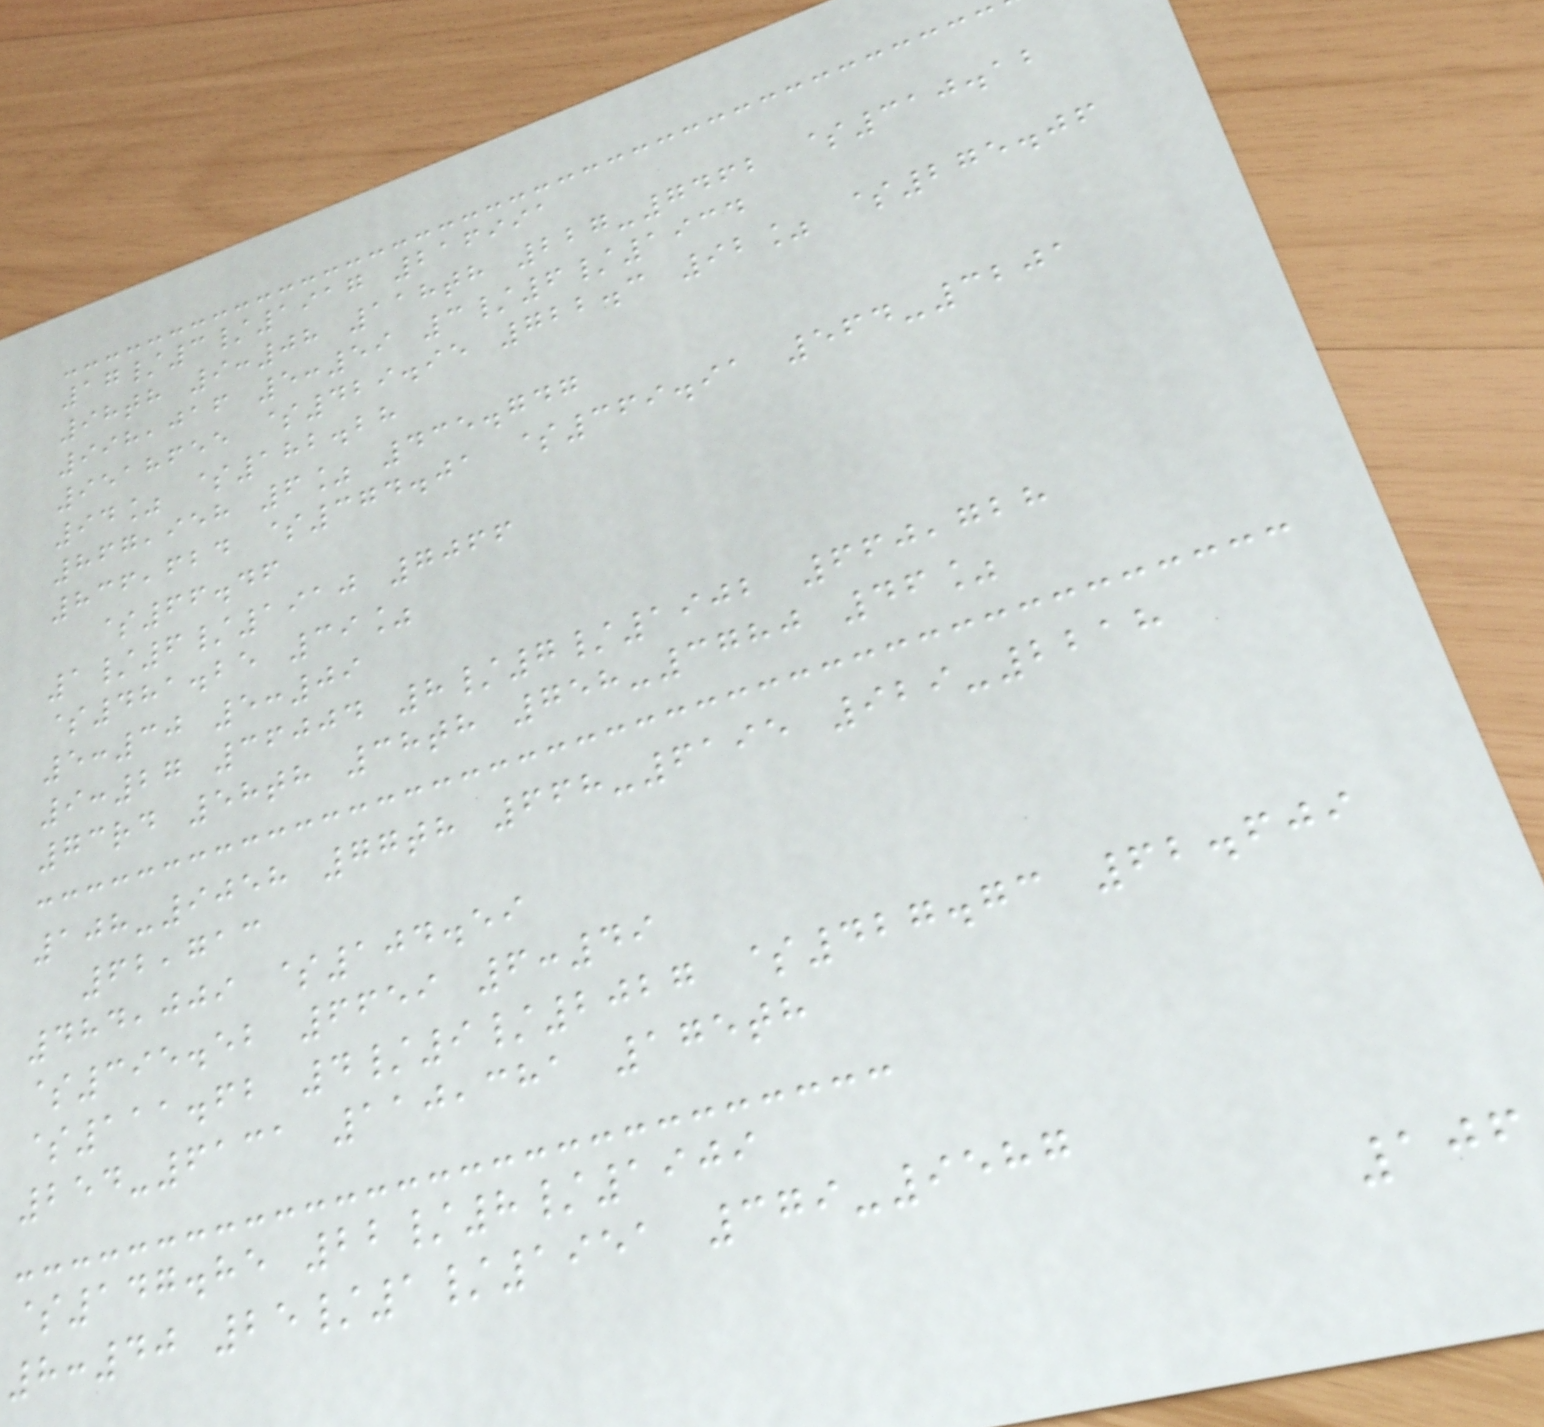17/3/1917 216991
98th 9:08 118th 227-7462 $310.12
998,016 5:59 3/6/1934
9518655 $429.95 722.3 92% $275.06
94% $182.28
867,958 6% 435.747
836,624 $374.01 $369.91 564-3201
$66.46
1/6/1910 7066
$481.25 39%
5:30 5:09
9:27 36004 8/7/1902 660,728
73rd 58th 38th 758-3780 46%
108-9058 77th 668-6195 929-2218
62,713
484,009 $104.59
$395.52 6659 6:49
$111.62 4/9/2027 $427.73 62.609
254-6131 110,381 175th
$147.85 22/8/1909
8:40 25/1/1951 379-9587
106
